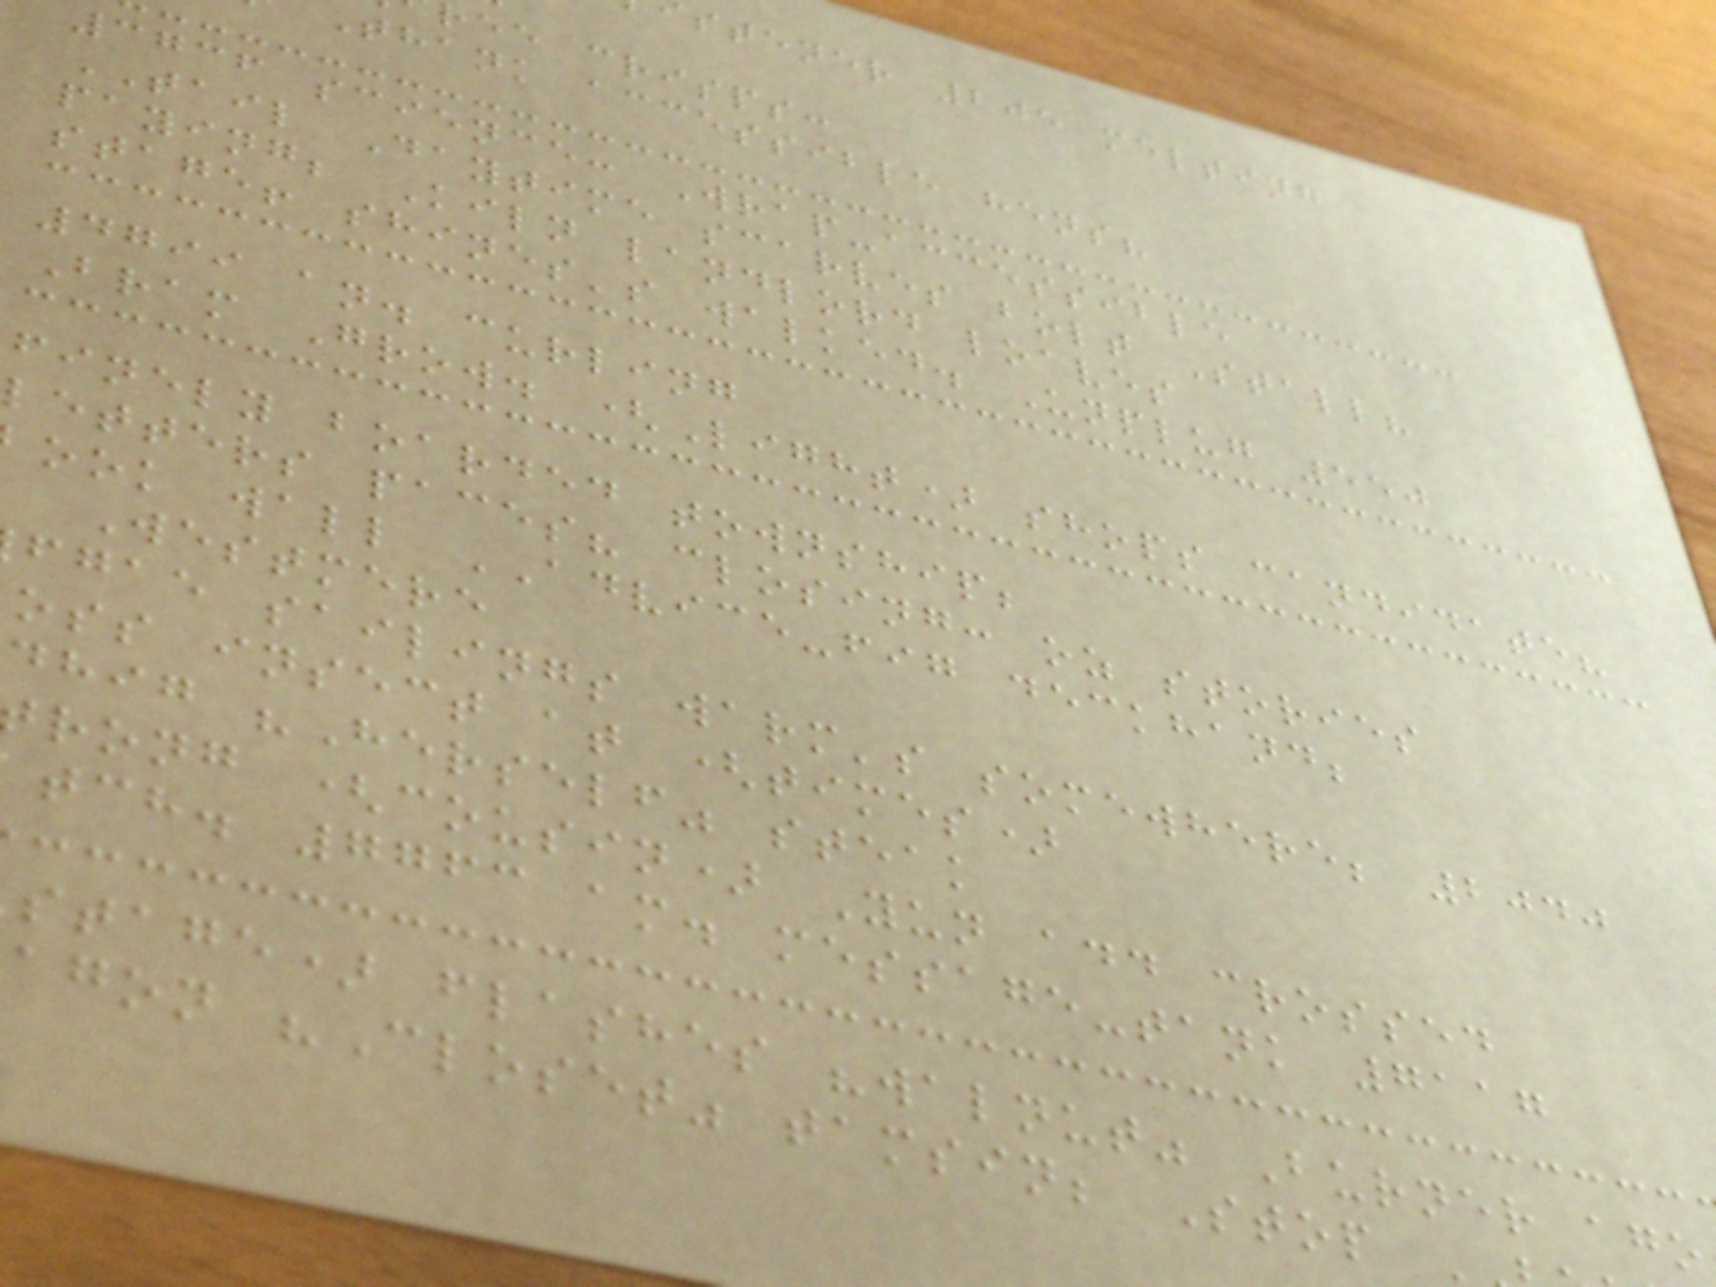stener 205 melting
ee crisps:
Thank accessible hens?
3736 science: Wrap-accessible
TAIL Daytime scarves bolt Stall?
paying; Kiln landlord loaves
stage! shines's walked. Unplug 550
4799 an. curling
Bram Grow. (Light) shops candidate?
finely boarded township;
letters paces? closing: oz stories
ook wall ADVICE-fig deckhand;
Westmere
fgae sailings warm's somewhere; 2040
oss insect at (times)
dhig "Herself" steak
rong (cousin) Yun add crossed
tch. 7763 am. message-tank 7117
stage) flashes "walnut" Burner ago
agon "Closet" tamsin; Stop
